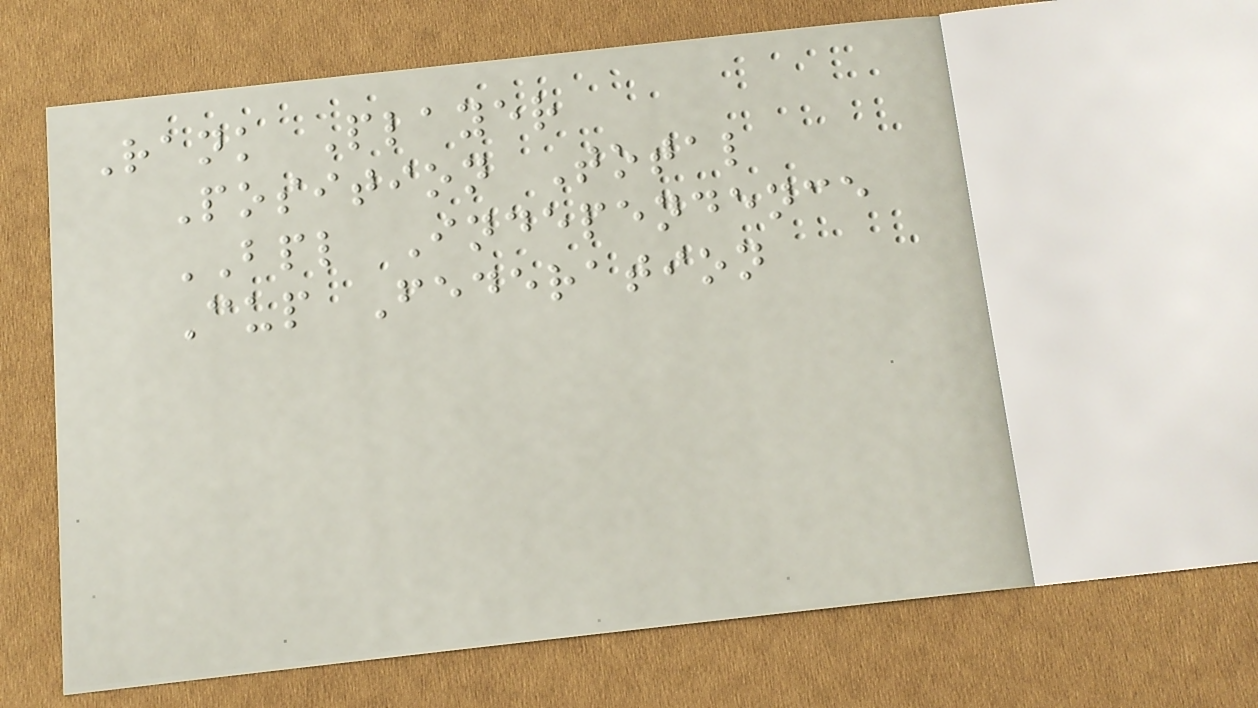Rank Player
Position Total
BPL Independence
Cup Federation
